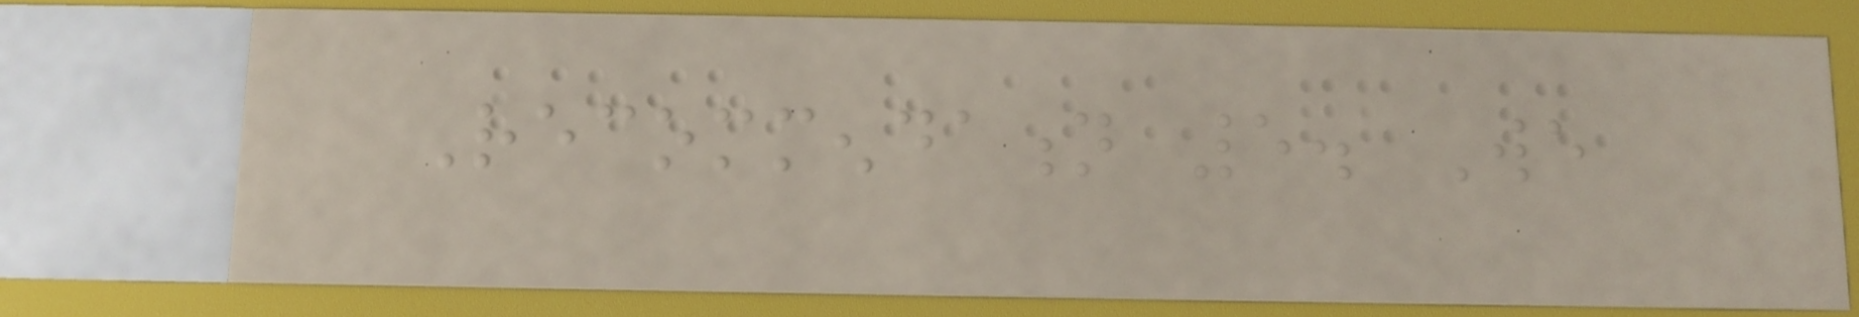Recommendation 5. We
